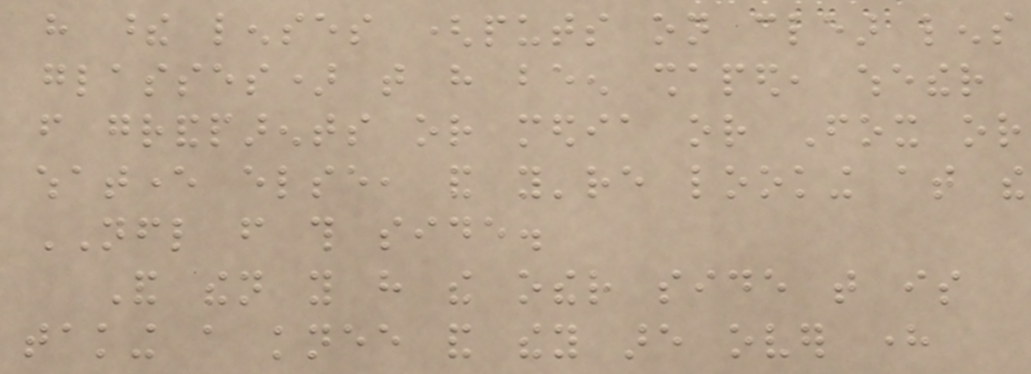have these lenses (puts on clear lens
glasses) that have been shaped, whether
from grandparents or media or Fox or
whatever else, and you're looking at the
NFL from this side.
And then you have the other side that is
taking a knee and they are over here
